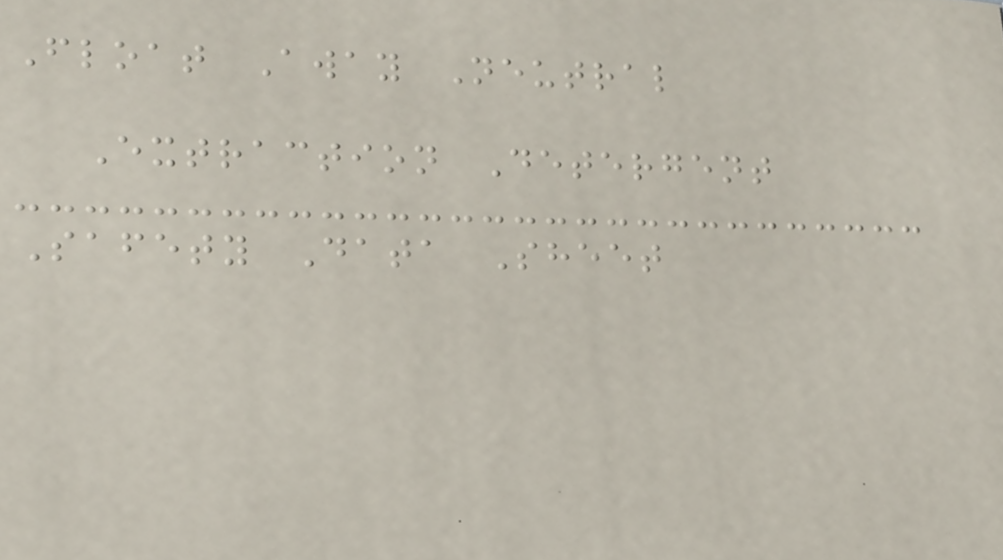Float Away Neutral
Extraction Detergent
Safety Data Sheet
